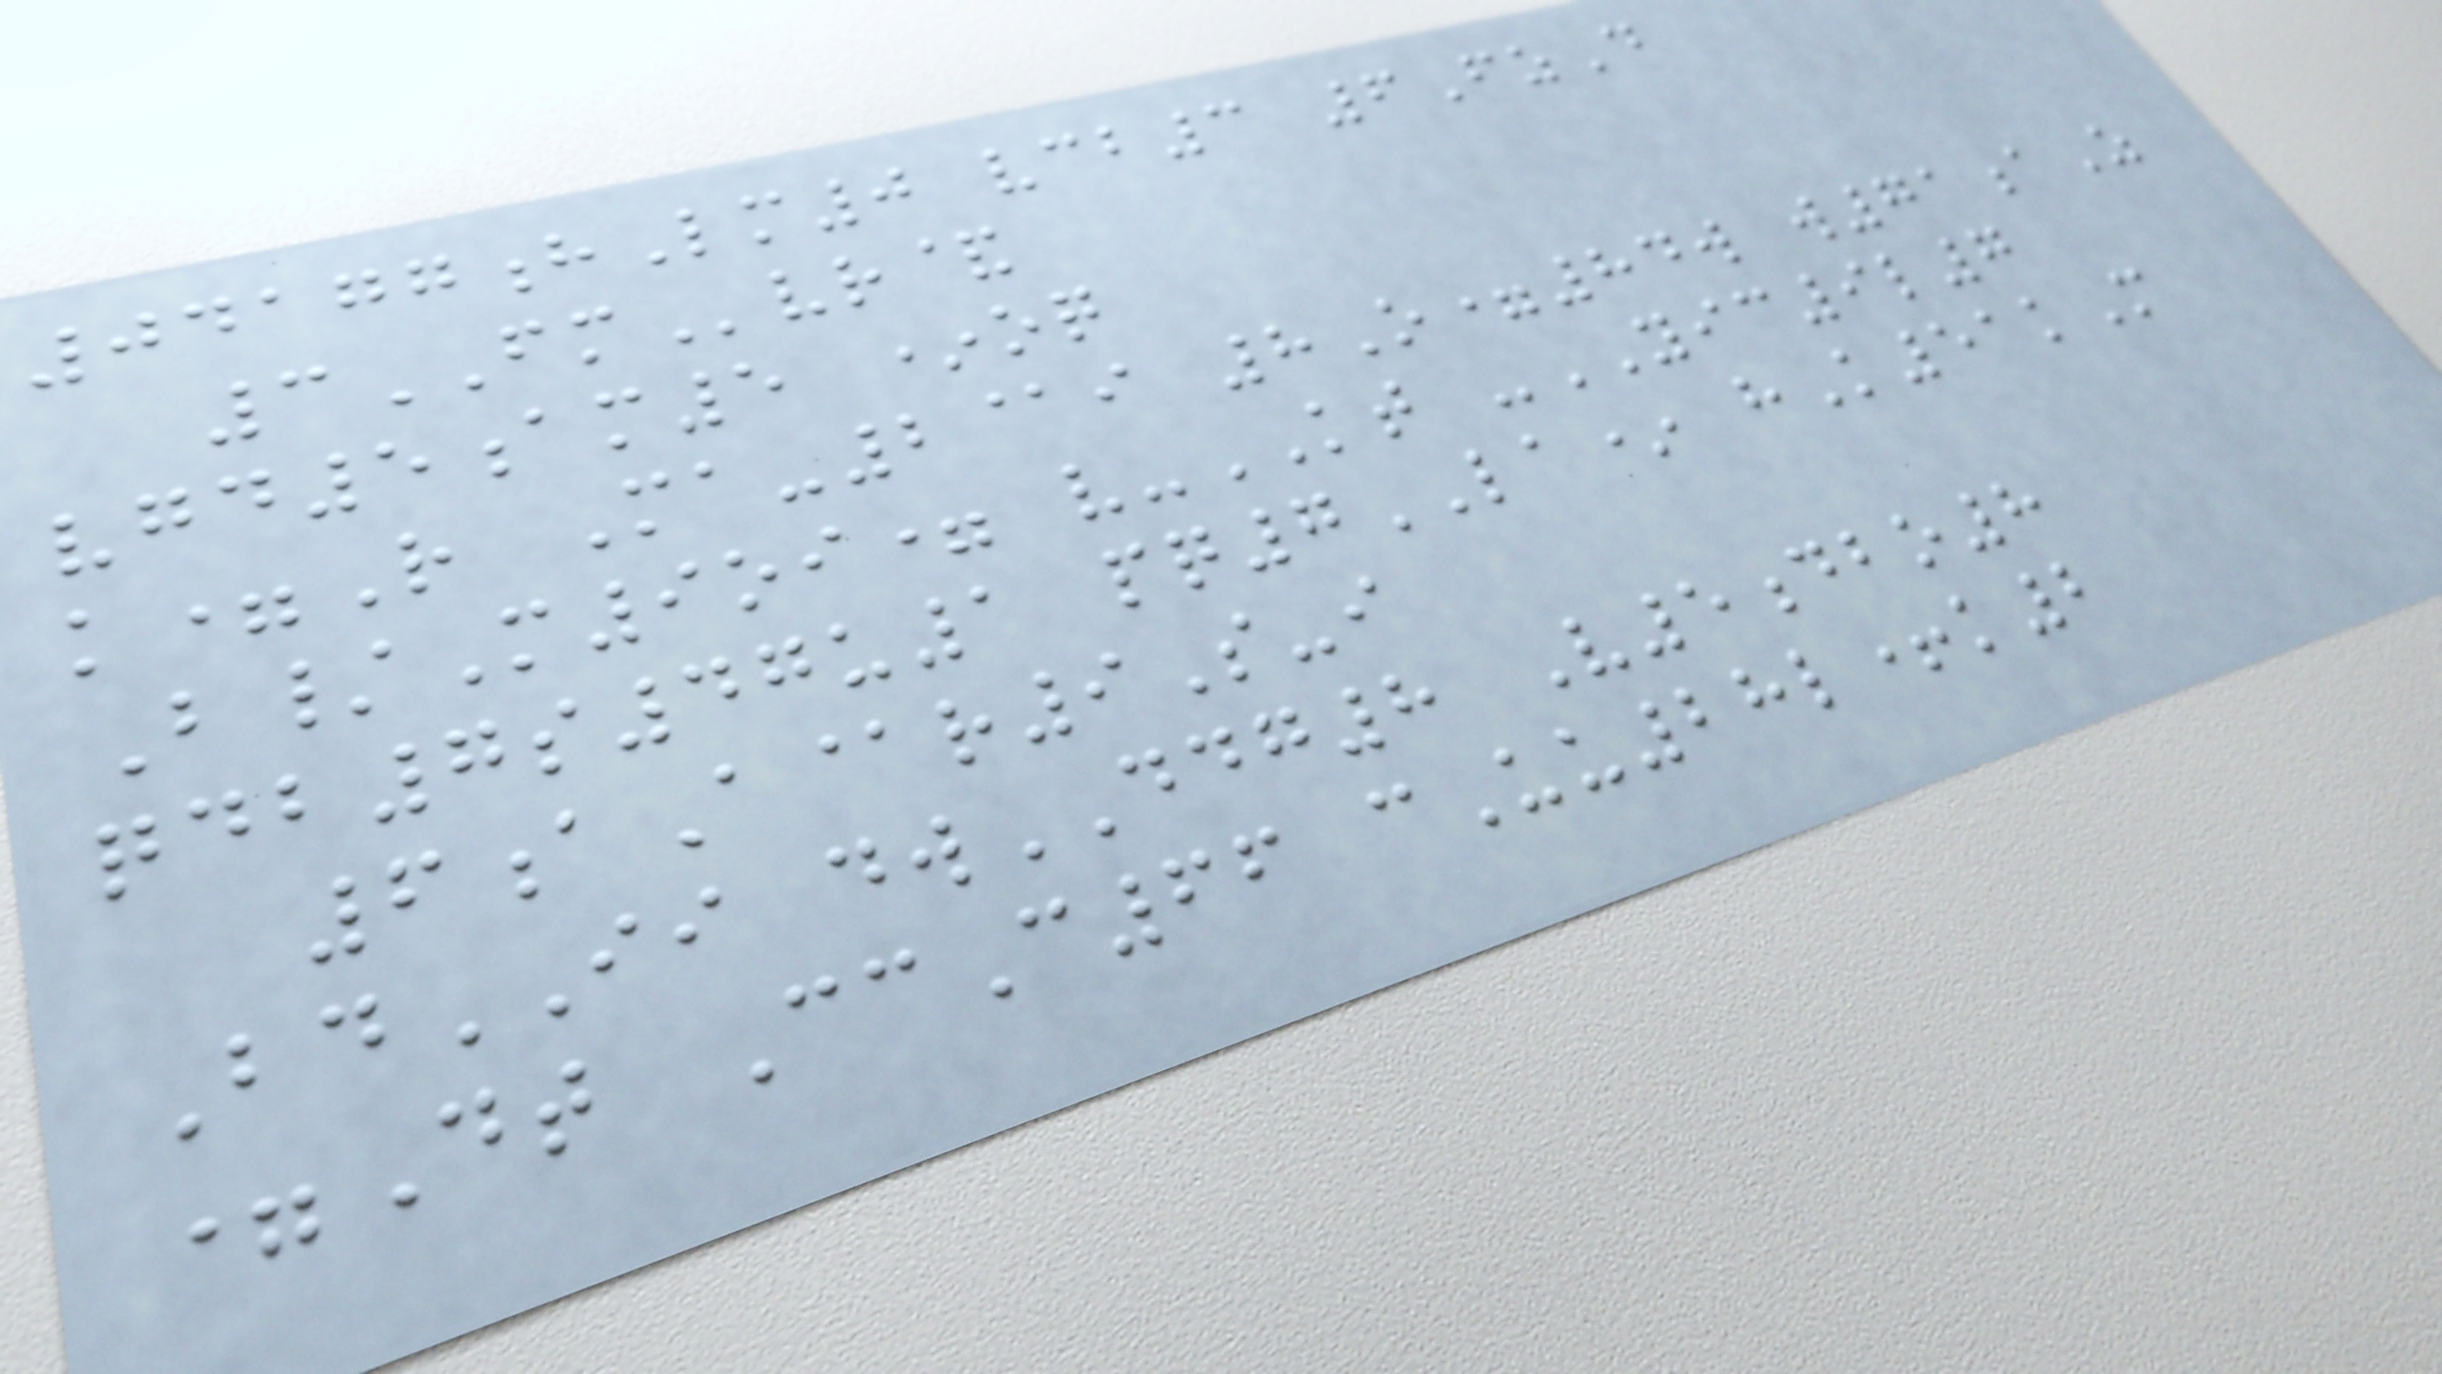04177hLm0 vcb3 6FzD
3FMvr&
vgd5am5 *oq
k=R Ma-2@i 8O=84w w71aZ
B/M9oi= v-KT -YIC9l7
qdb7s47u1 pq7LA* hK51kM
6aA@r9S-i
BdII dwDDG8 V5dbo8
=Dt CcC66 cUu28l+k2
